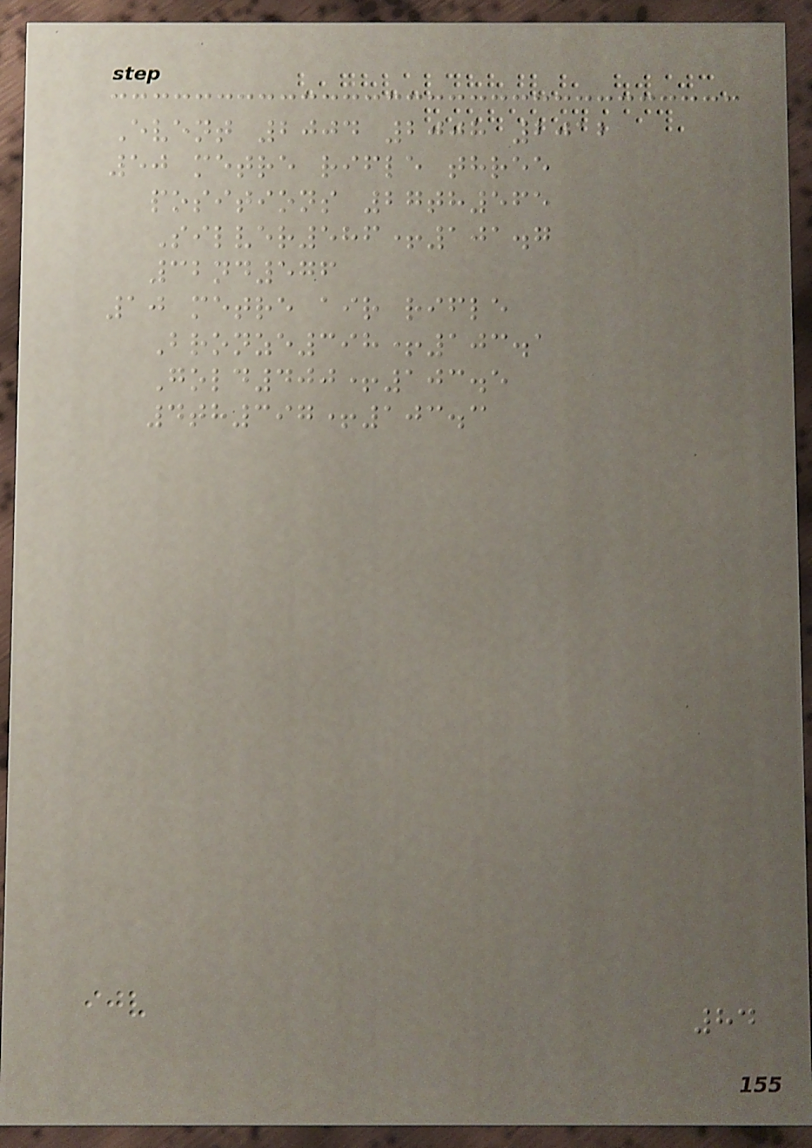Event 2004 2008 2012
50 metre rifle three
positions 27th565
Silver586+101.7
32nd576
10 metre air rifle
Bronze398+103.1
Gold400+103.5
4th397+103.3
84
